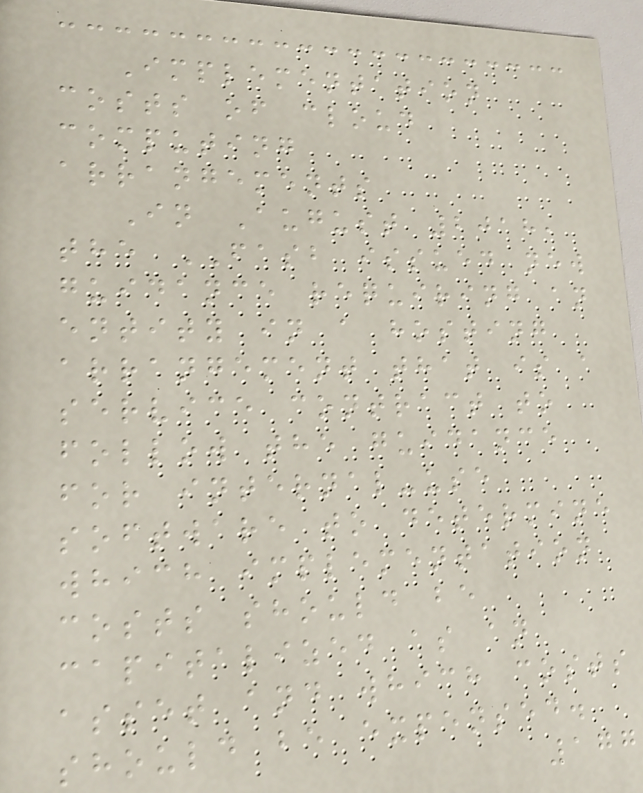Implementation
costs of cloud
computing
arrangements
In August 2018,
the FASB issued new
guidance requiring an
entity in a hosting
arrangement that is a
service contract to
follow the guidance
for internal-use
software to determine
which implementation
costs should be
capitalized as an
asset and which costs
should be expensed.
177
